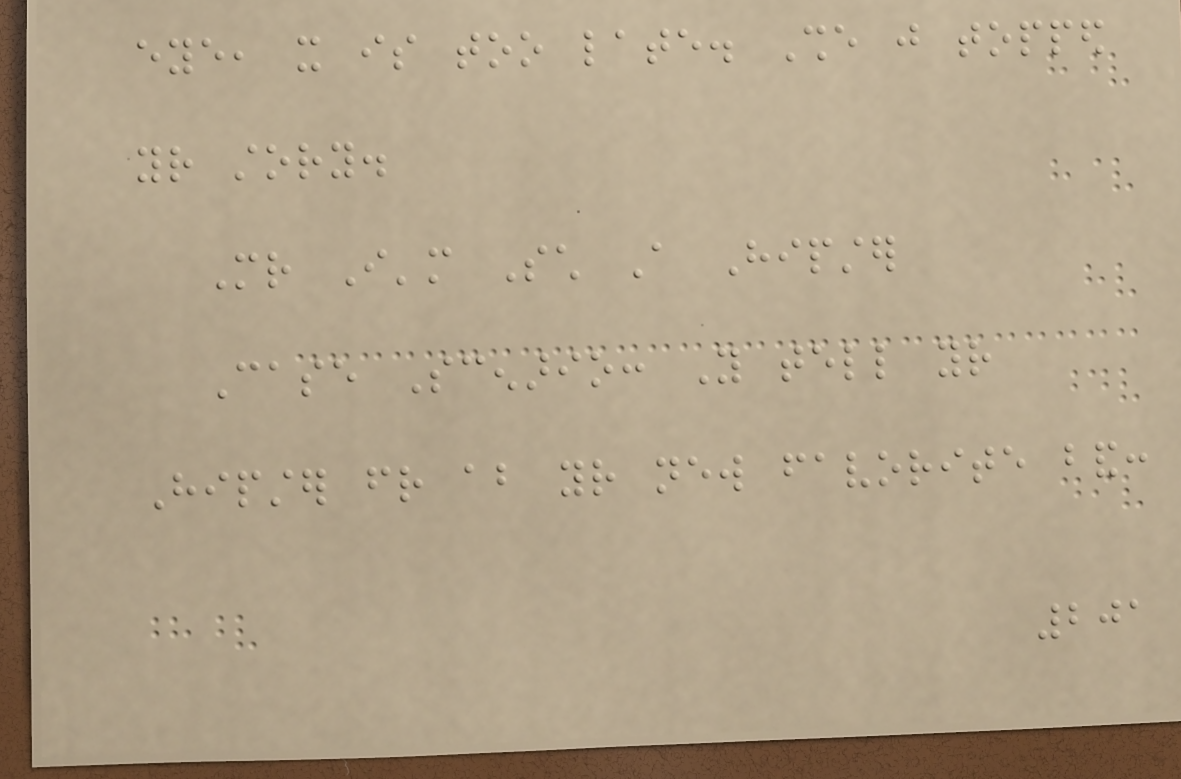eye, it is too late. She just topped
your story.
Mr I'm Such A Hipster
Case Scenario: You tell your
Hipster friend about your new favorite band:
201
